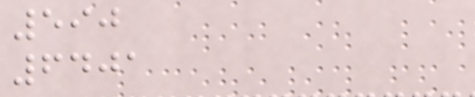590
6401
